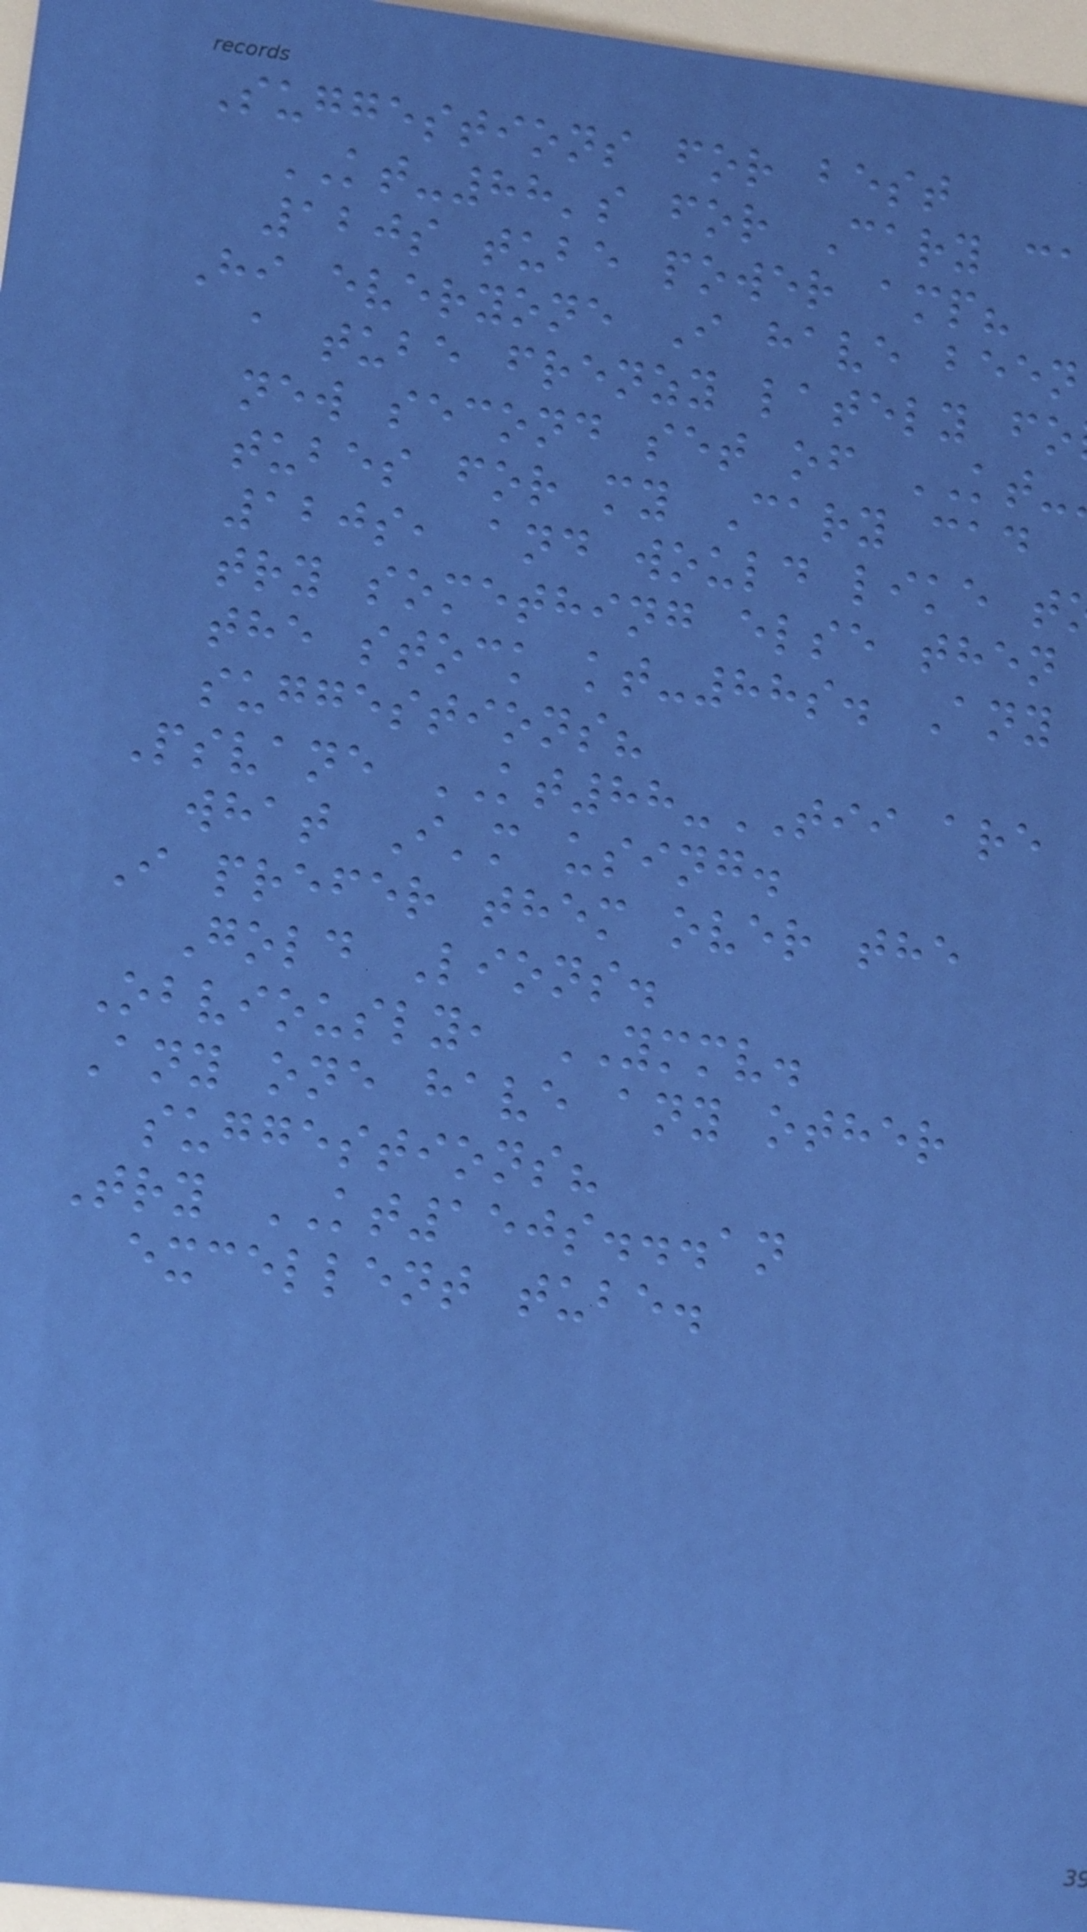Suggestions for best
KT-88's for Cary ca
120s tube power amp?
Hi everyone I have been
a tube frenzy lately fo
new second set of KT-
tubes for my Cary cad
120s, and would like t
try something else then
the stock kt-88s. Any
suggestions?
Psvane KT88-TII are
what I'm using.
I prefer them over the
Gold Lions.
Obviously, YMMV.
Any one have any other
suggestions?
Try KT150s...an
excellent tube.
